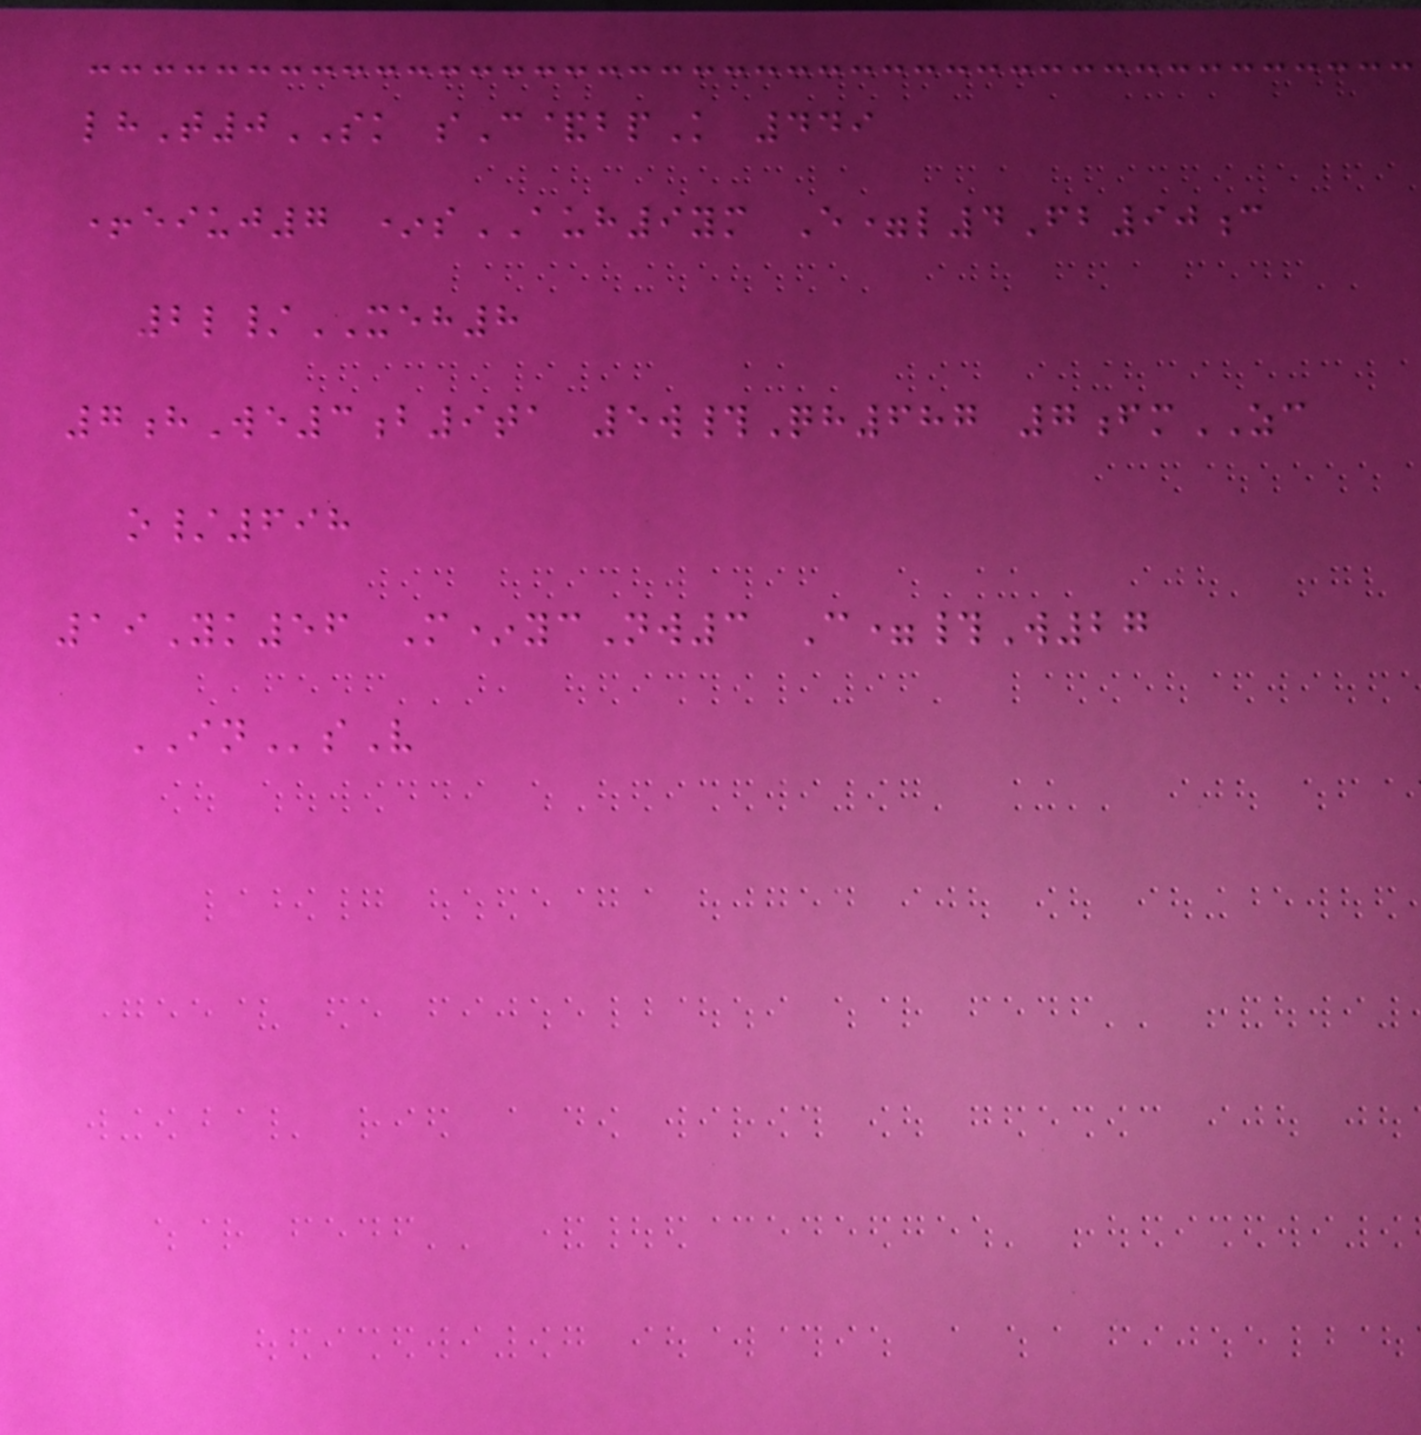lhT0SK sC&bpK 449
+eiuj7 *sAUH9ym E=l4Fb90c
2l/XEH8
7hWe3b9ta 5w#Qh687 7fmZC
o/698
19Yk56 M*ycNw3 C=#W27
INsV
